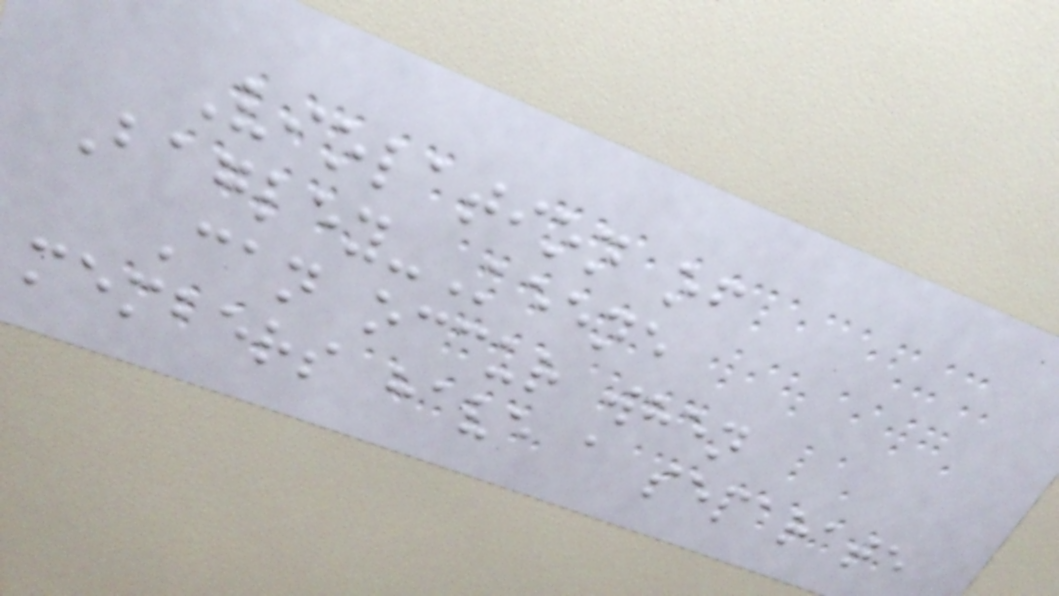Violation of
Bagley-Keene
Can occur when
members have a separate
